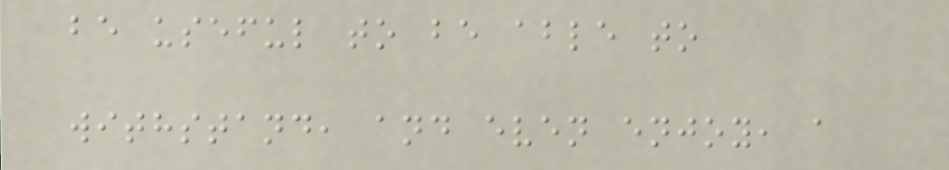be useful to be able to
withstand, and even enjoy, a
